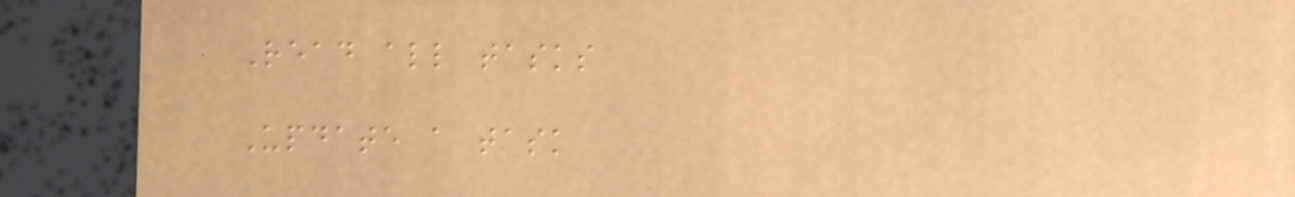Read all tasks
Update a task
